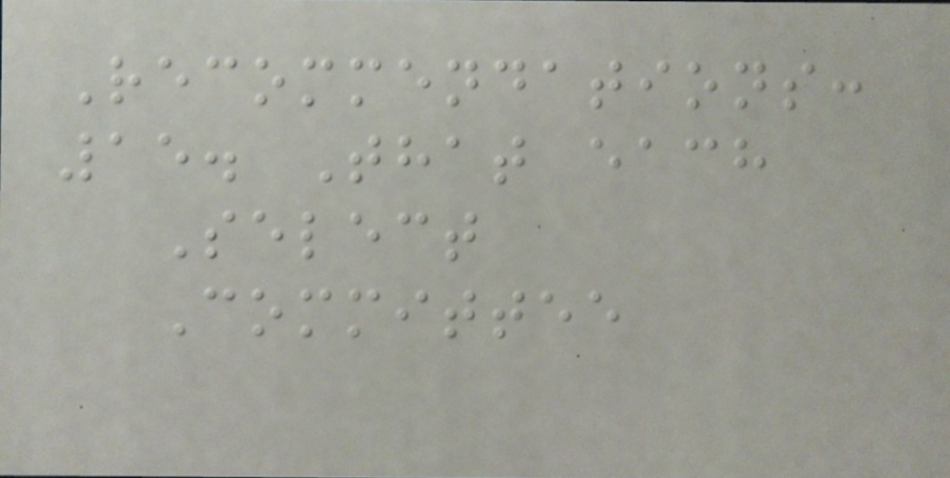Recommendations:
15. That each
Select
Committee
